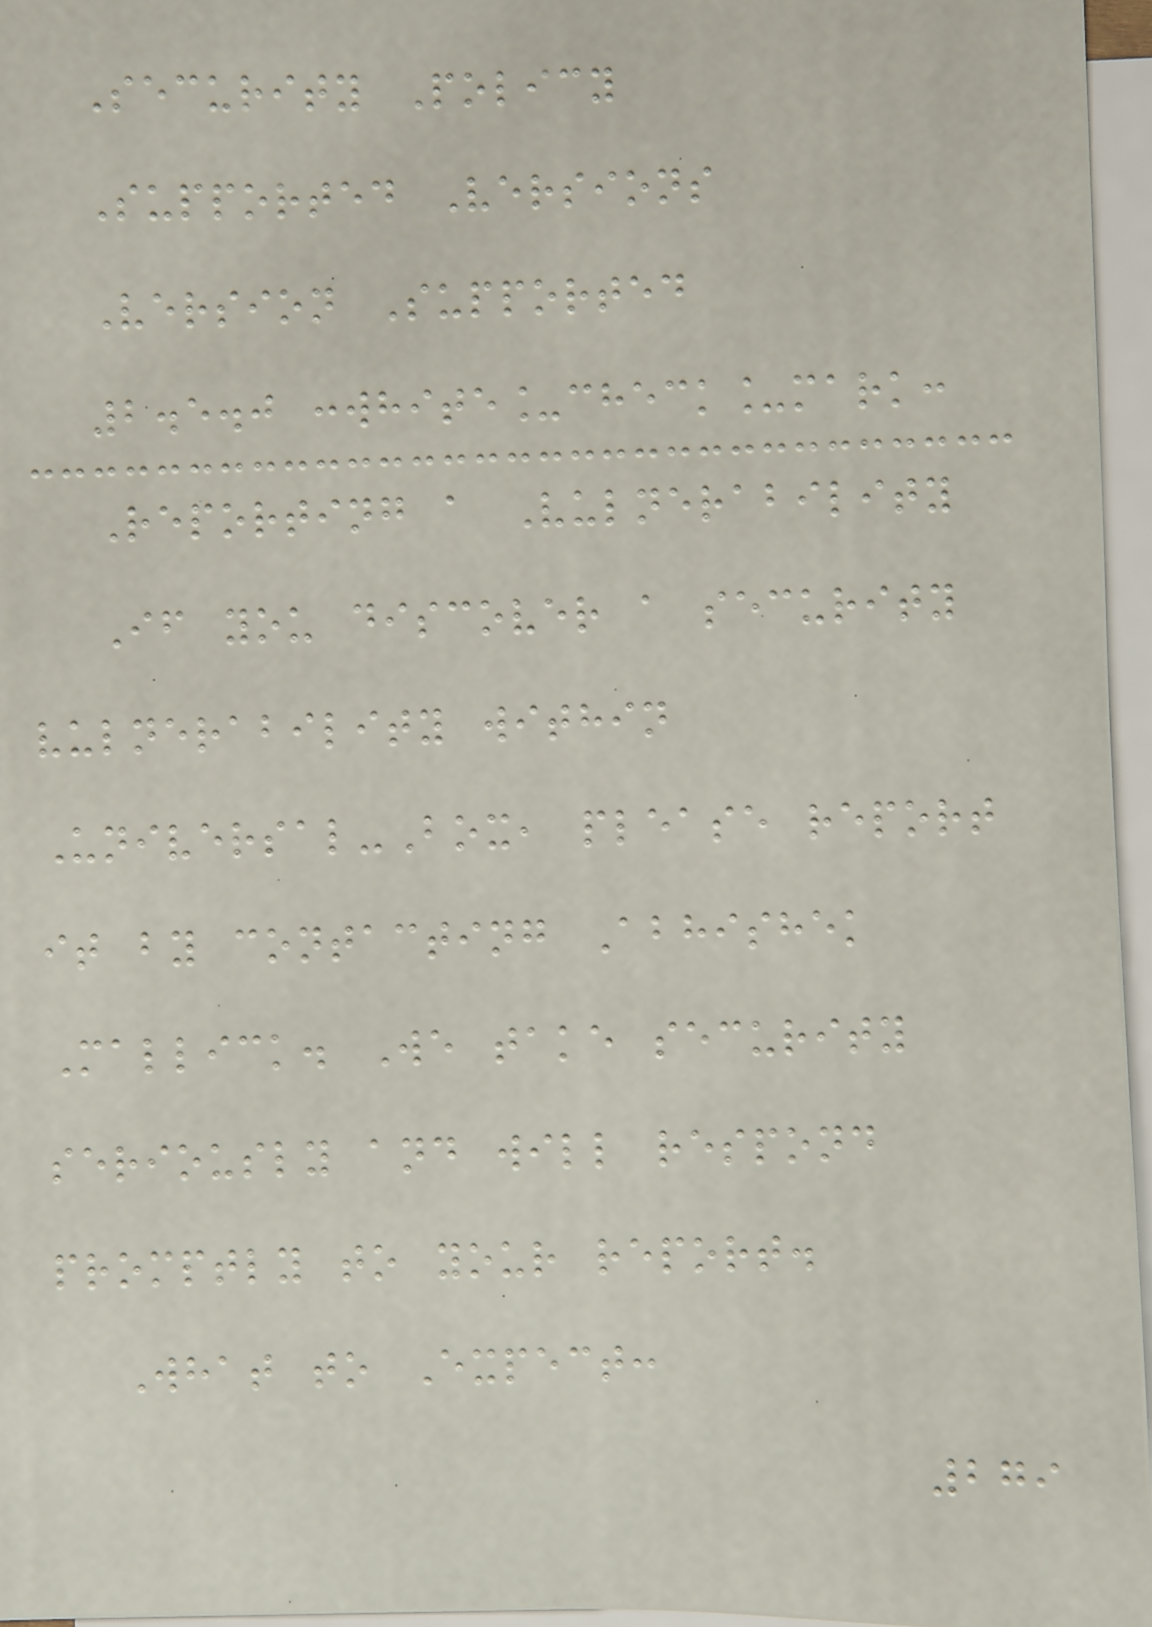Security Policy
Supported Versions
Version Supported
2.5.0 :white_check_mark:
Reporting a Vulnerability
If you discover a security
vulnerability within
Universal-Box, please report
it by contacting Abhishek
Mallick. We take security
seriously and will respond
promptly to your report.
What to Expect:
279
